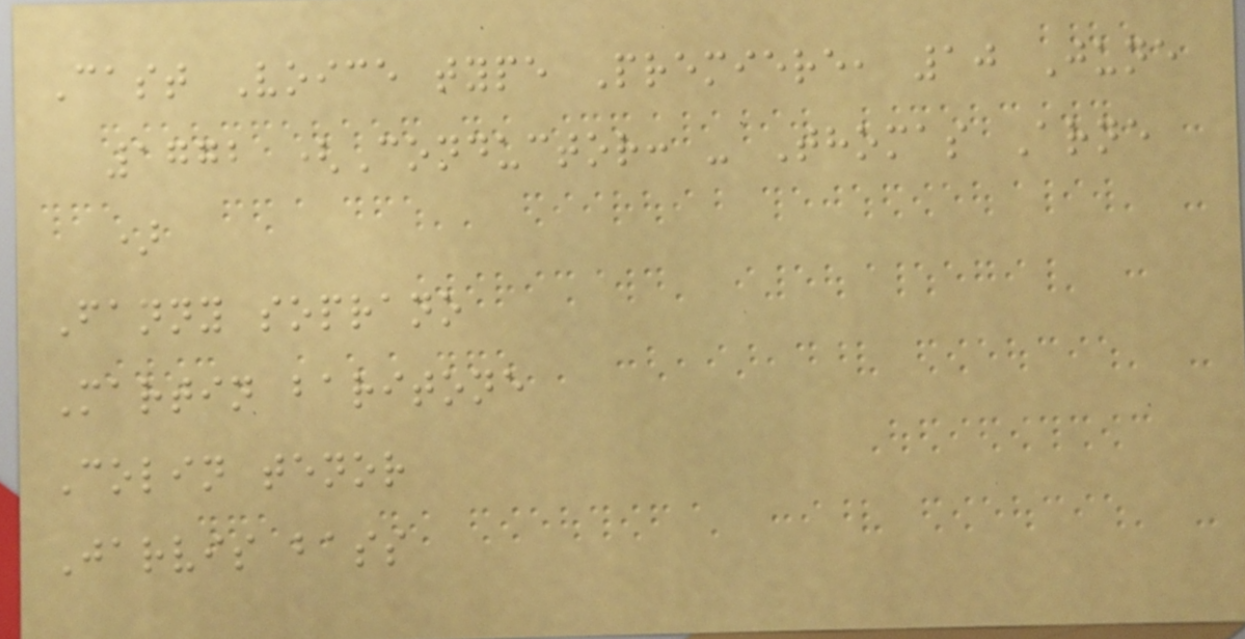Cast Voice type Premiere, 10 June
1772 (Conductor: - Thomas Arne
)
Fanny soprano
Martin baritone
Colin tenor
Jarvis bass
